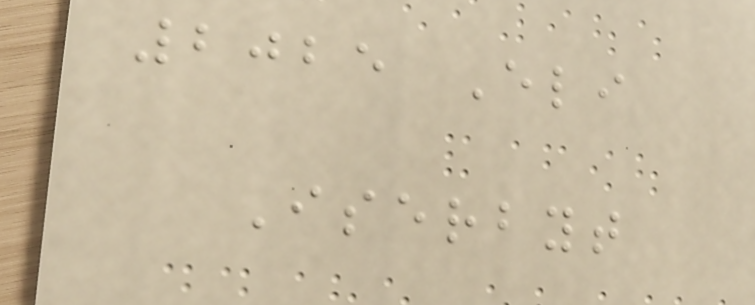2025 Eli
Iserbyt
